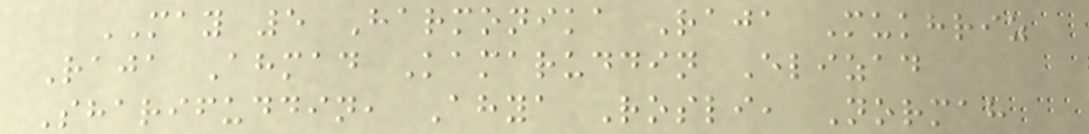MAY 5 Harmonika Raja Mukhriz
Raja Ahmad Kamaruddin Elizad
Sharifuddin, Ahya Rosli, Normah
